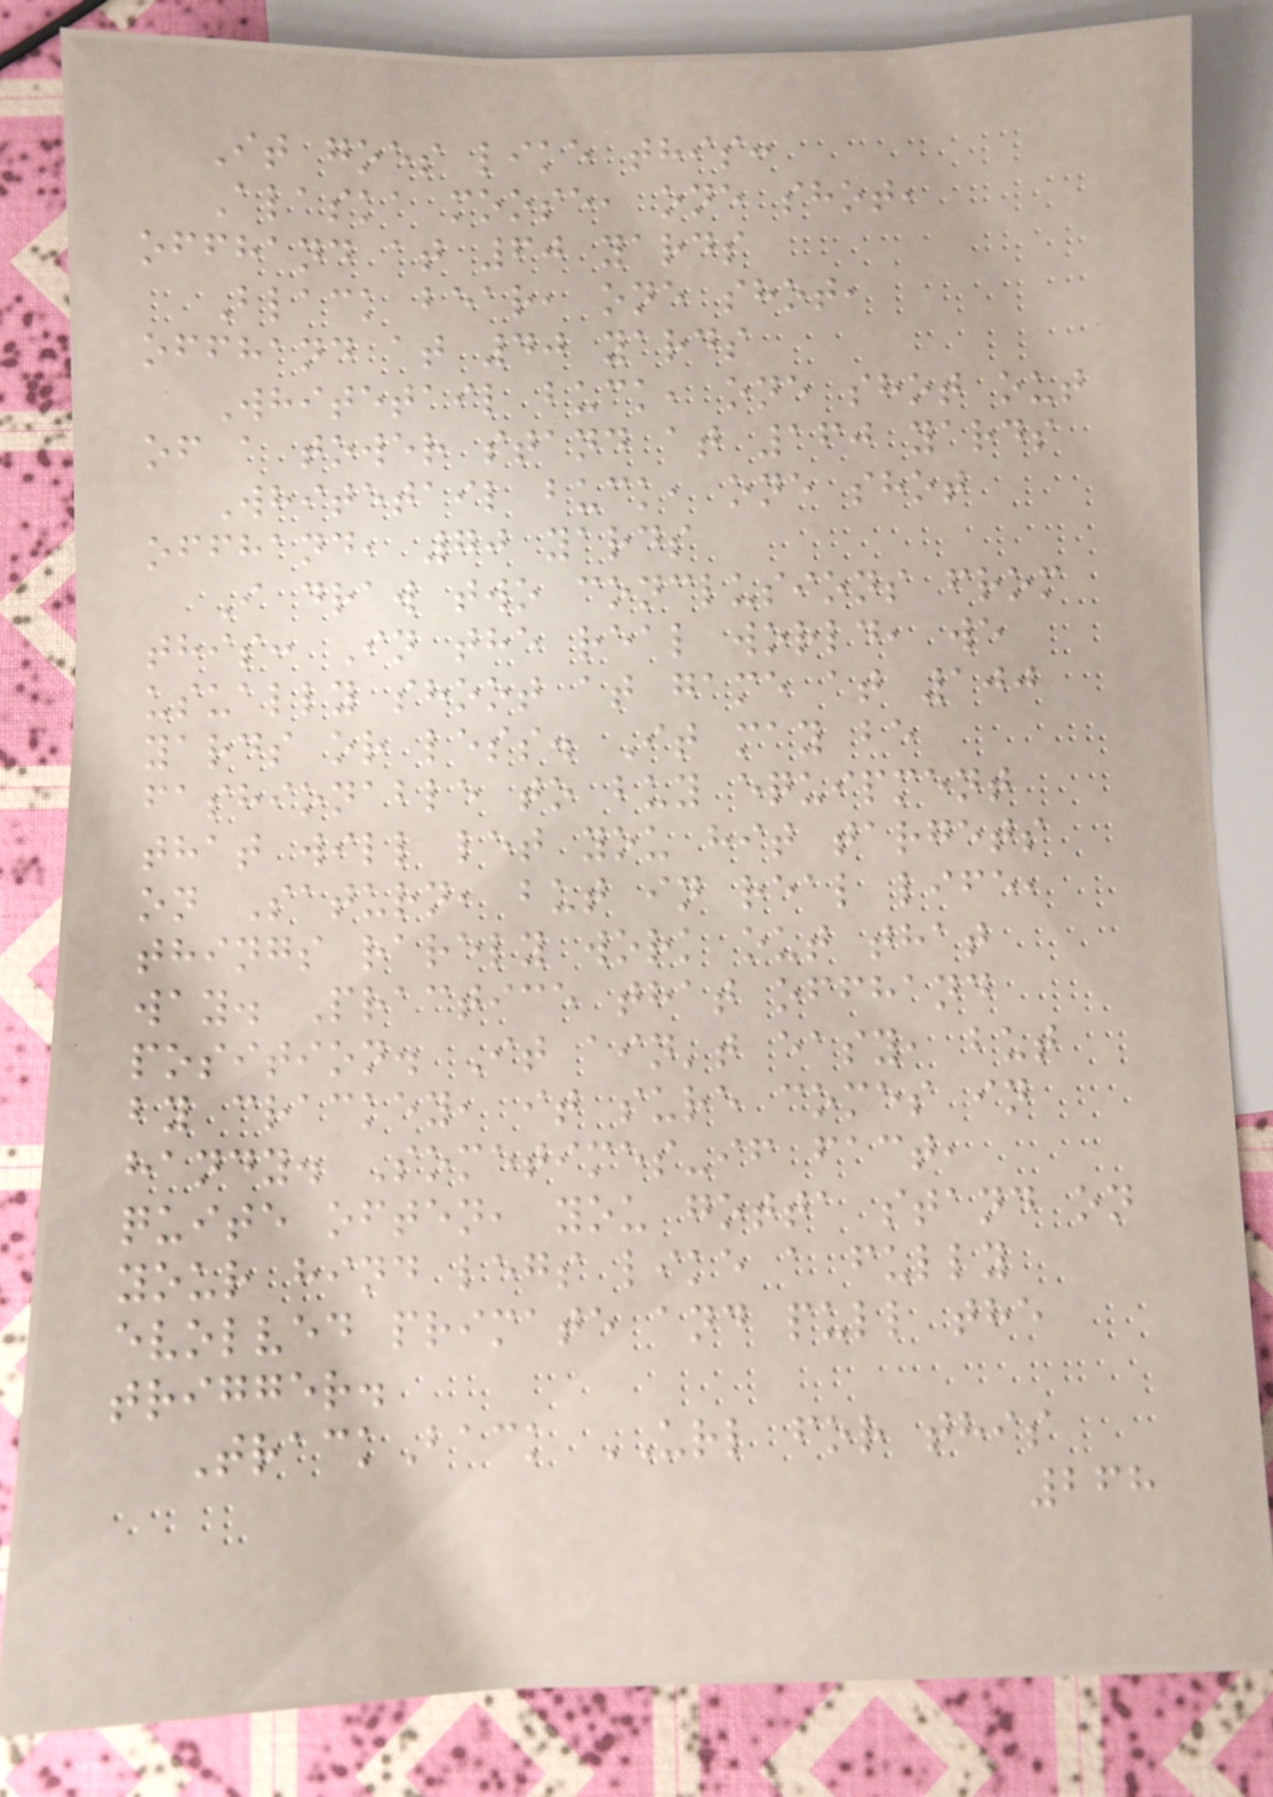It goes like this:
Alaska moose, one shot,
offhand at 60 yards
Black bear, one shot,
offhand at 40 yards
Whitetail buck, one shot out
of a tower stand at 160 yards
Whitetail buck, one shot
offhand, 70 yards
I draw two conclusions from
this: In the real world, we
usually shoot at game at 100
yards or less. It may be
fashionable to buy equipment
that will let you hit targets
on Saturn, but in real life,
things rarely work out that
way. Practice that offhand
position. It ain't easy, but
by crackey, it sure comes in
handy. Sometimes-if fact,
quite often, you gotta stand on
your hind legs like a fully
evolved primate and pull the
trigger.
TrackBack URL for this
268
